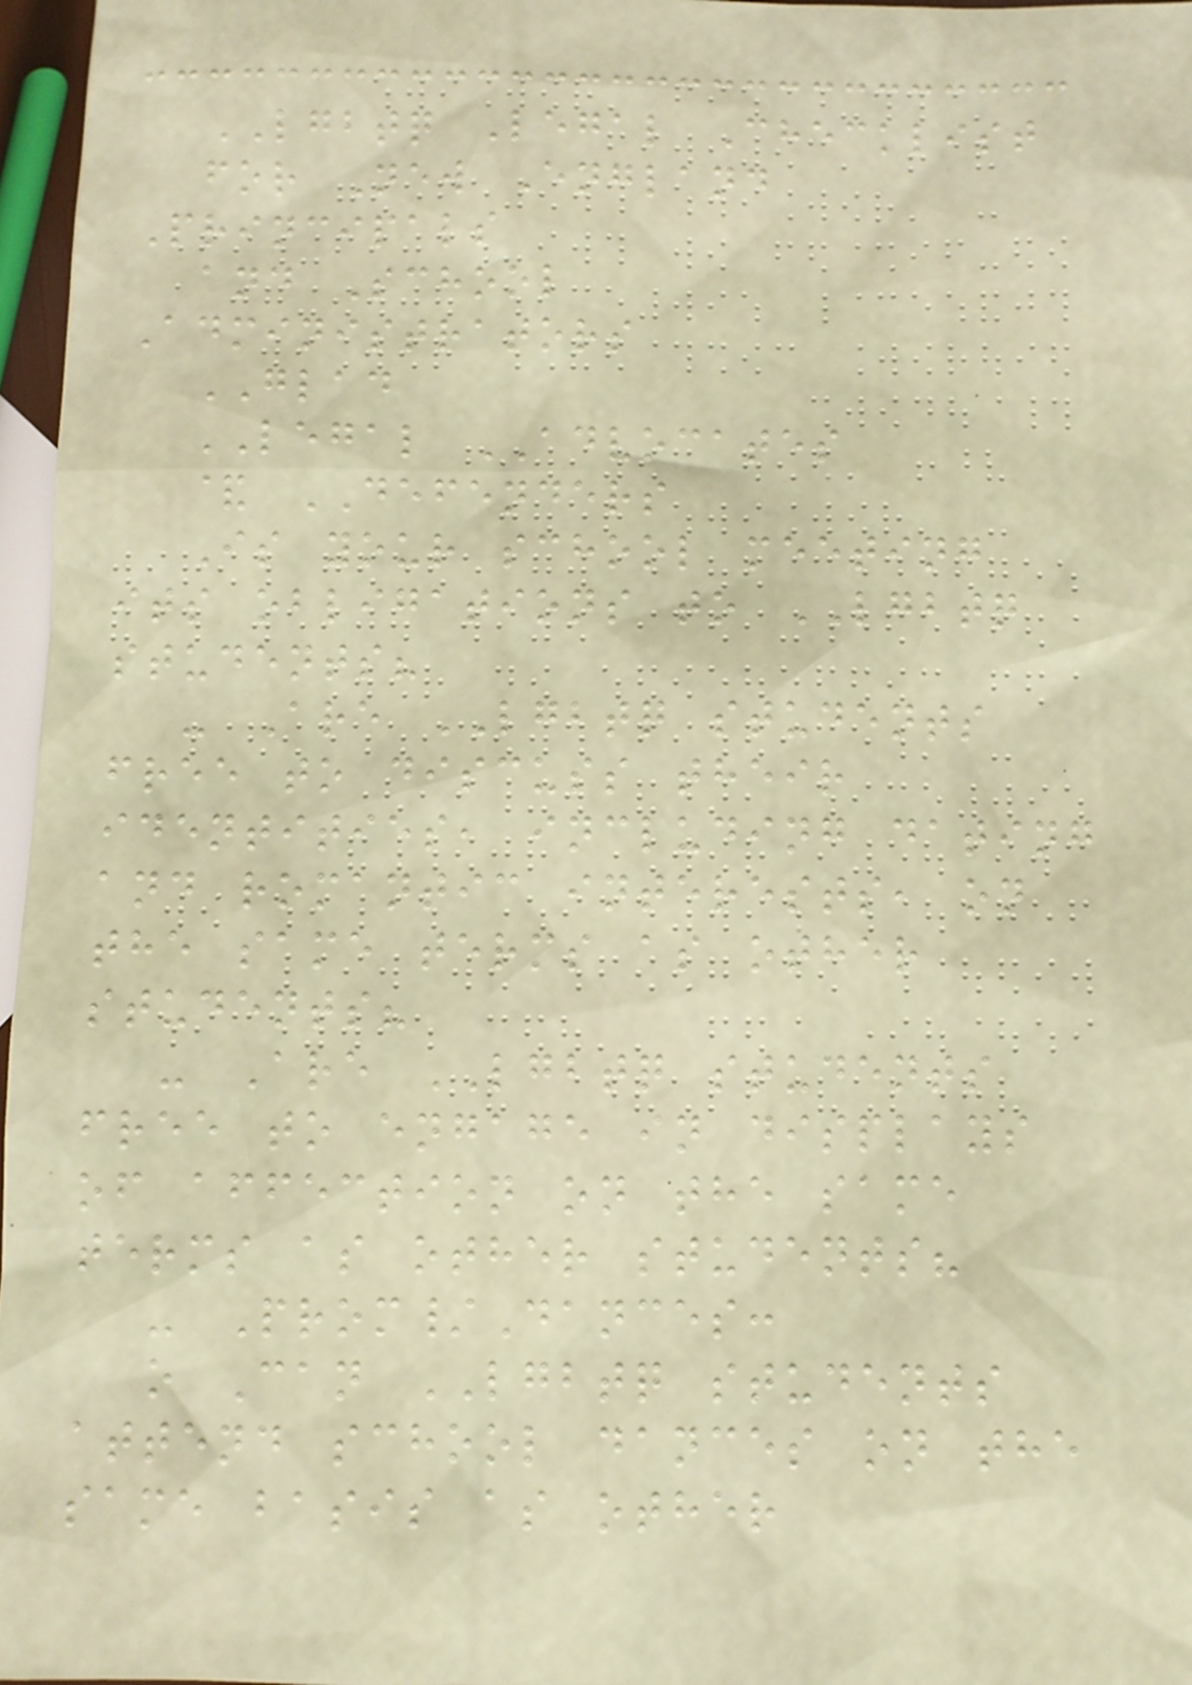LGBTQ Legal Checklist
for New England
Principals
and School
Administrators
GLAD
LEGAL ADVOCATES
& DEFENDERS
Is your school meeting
its obligations to LGBTQ
students?
- Are LGBTQ students
free to discuss their
identities, including dating
and romantic interests, on
the same terms as other
students?
- Are LGBTQ students
free to engage in displays
of affection on the same
terms as other students?
- Prom/Dances:
o Can LGBTQ students
attend school dances on the
same basis as other
